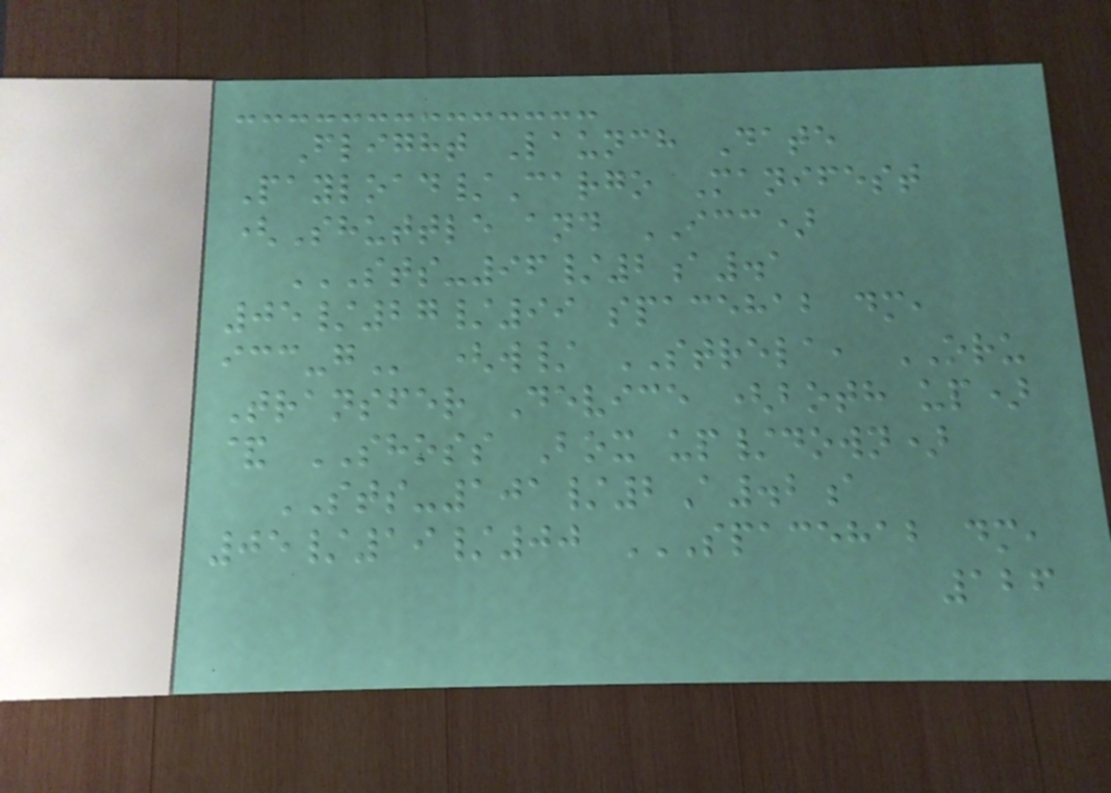Flight Launch Date
Payload/Cargo Manifest
(Shuttle and ICC)
STS-96/2A.1
05/27/99 SPACEHAB DM,
ICC-G (w/ STRELA, ORU
Transfer Device (both up)
& SHOSS Box up/down)
STS-101/2A.2a
05/19/00 SPACEHAB DM,
126
